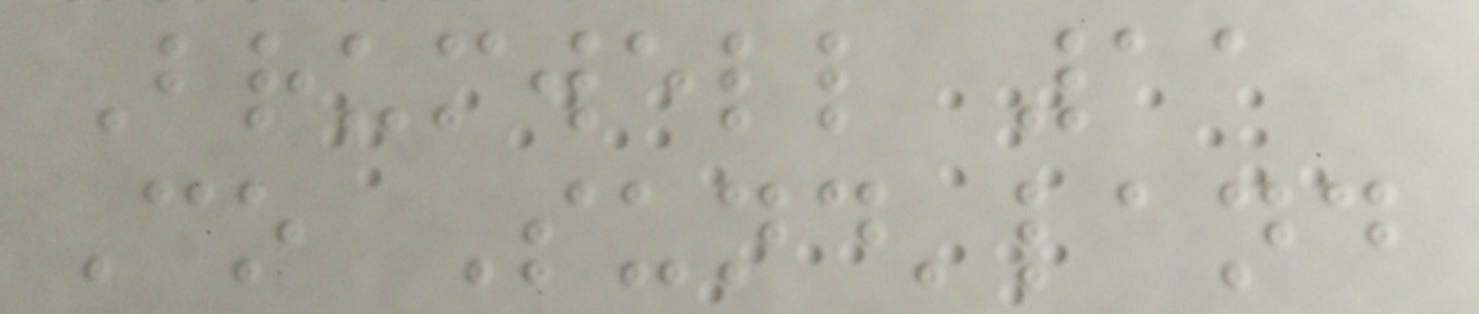Brumwell 11
Co Sund'land
